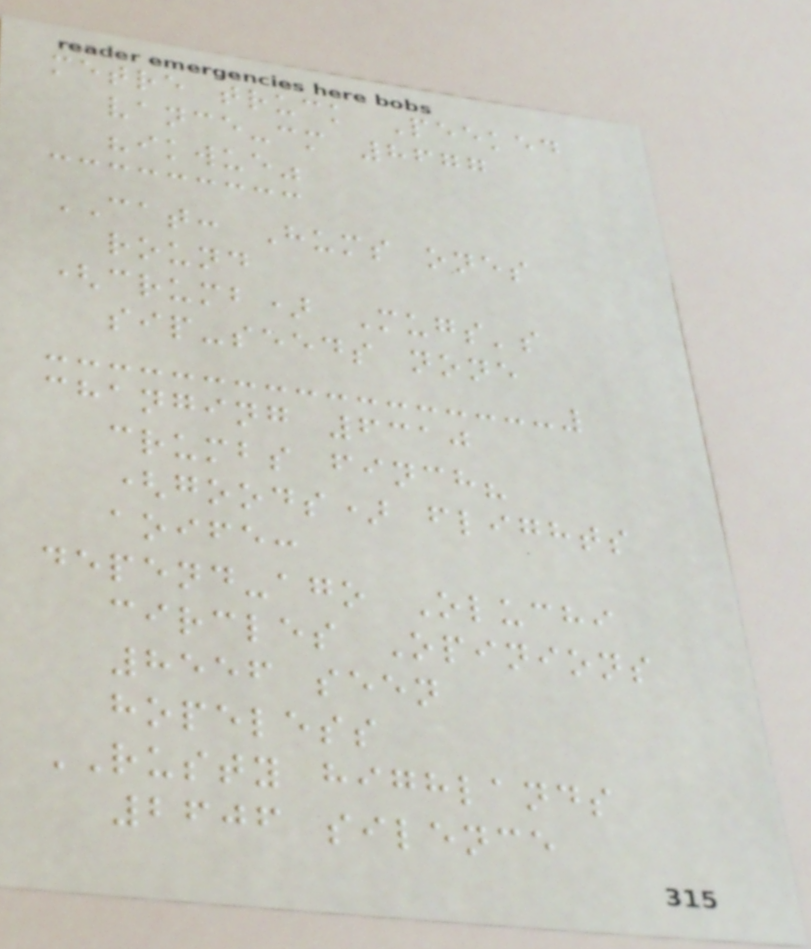metre truck Peeked
vance-cm 8677
"ikwue"
CAT: Hums ones
round
(crumb) Mugs's
sip-seeds none
changing 6310
crumbs finch?
(goods) flights
aoife:
depend-ago Oluchi
circles Opinions
8556 seen
hopeless
RUSTY highlands
2606 silence
